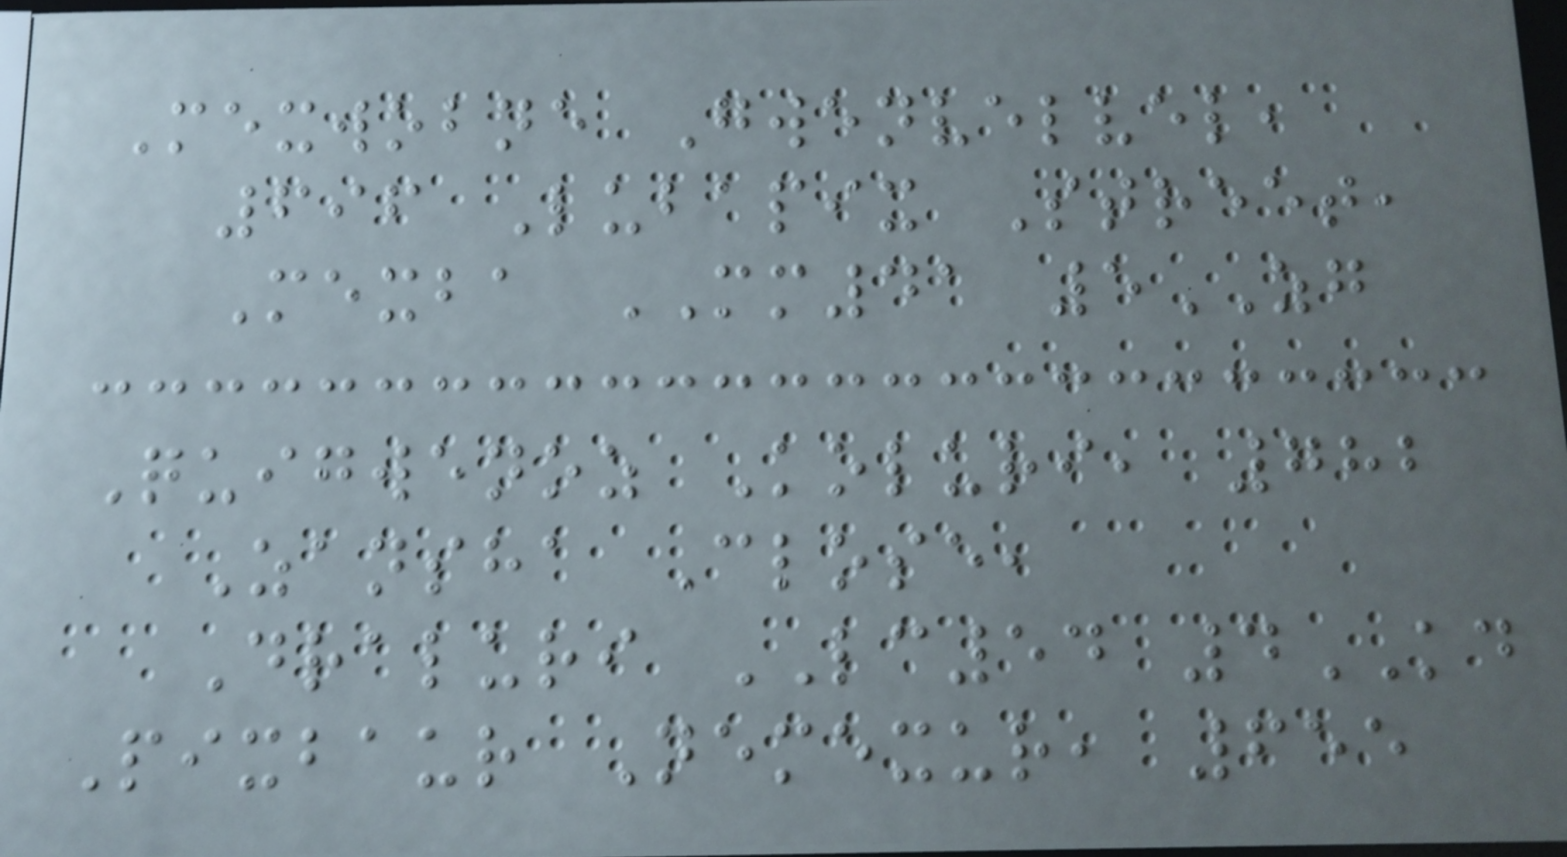Mexwobne Gwenvelvel,
696 Lubapix Street,
Mexba MM41 5ZG
Quigwenoz Koluri, 782
Zansha Close,
Draluri LC54 4KD
Pixbaur Nemexur, 655
